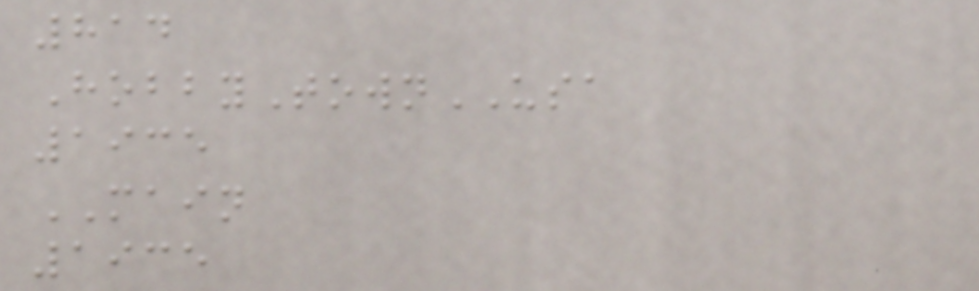814
HobbyTownUSA
1935
MAIN
1935
